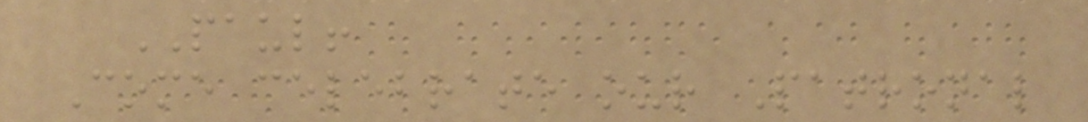PAUL!
Come celebrate our Patronal
